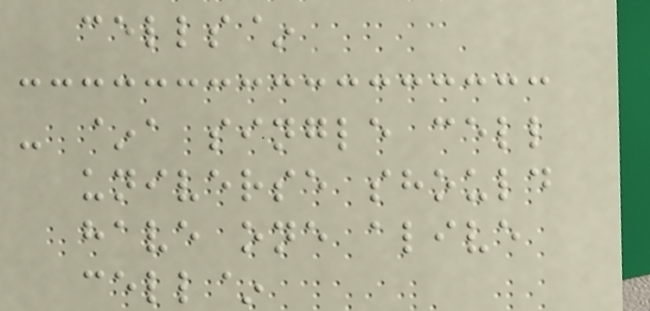cells~
- ~a single cell
universe should
have one alive
cell~
